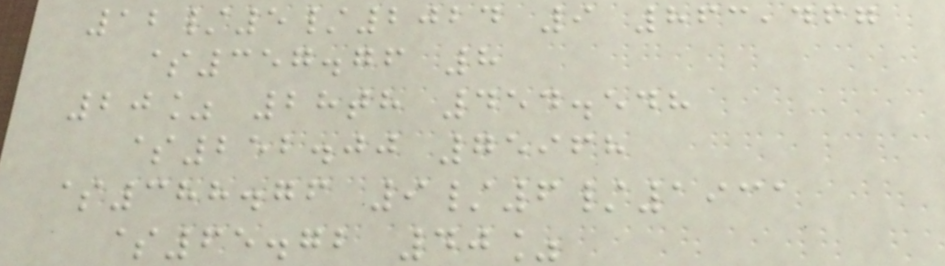12/5/2024 9 863,467
$357.76 8
20% 28th 454.548
$252.00 75968
$388.76 9/6/1931
$65.72 40%
